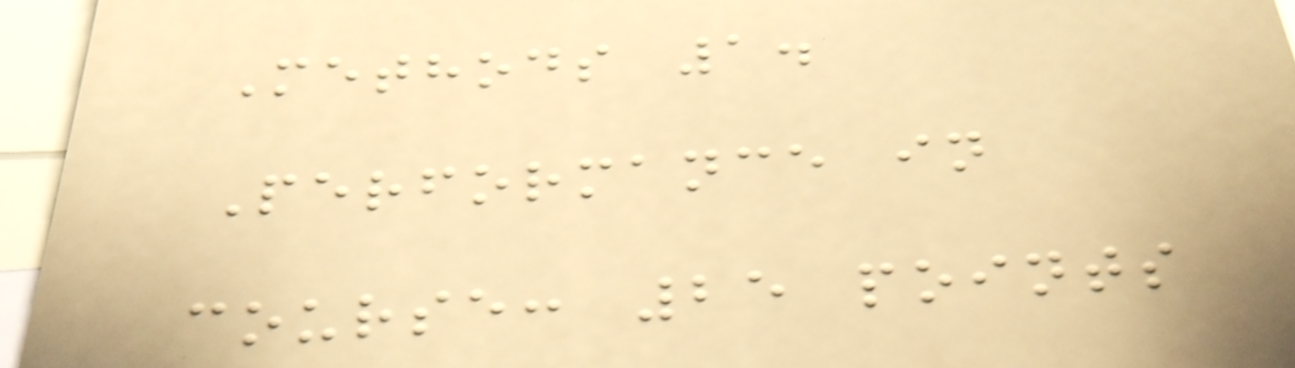Methods 1.
Performance in
course: 25 points
